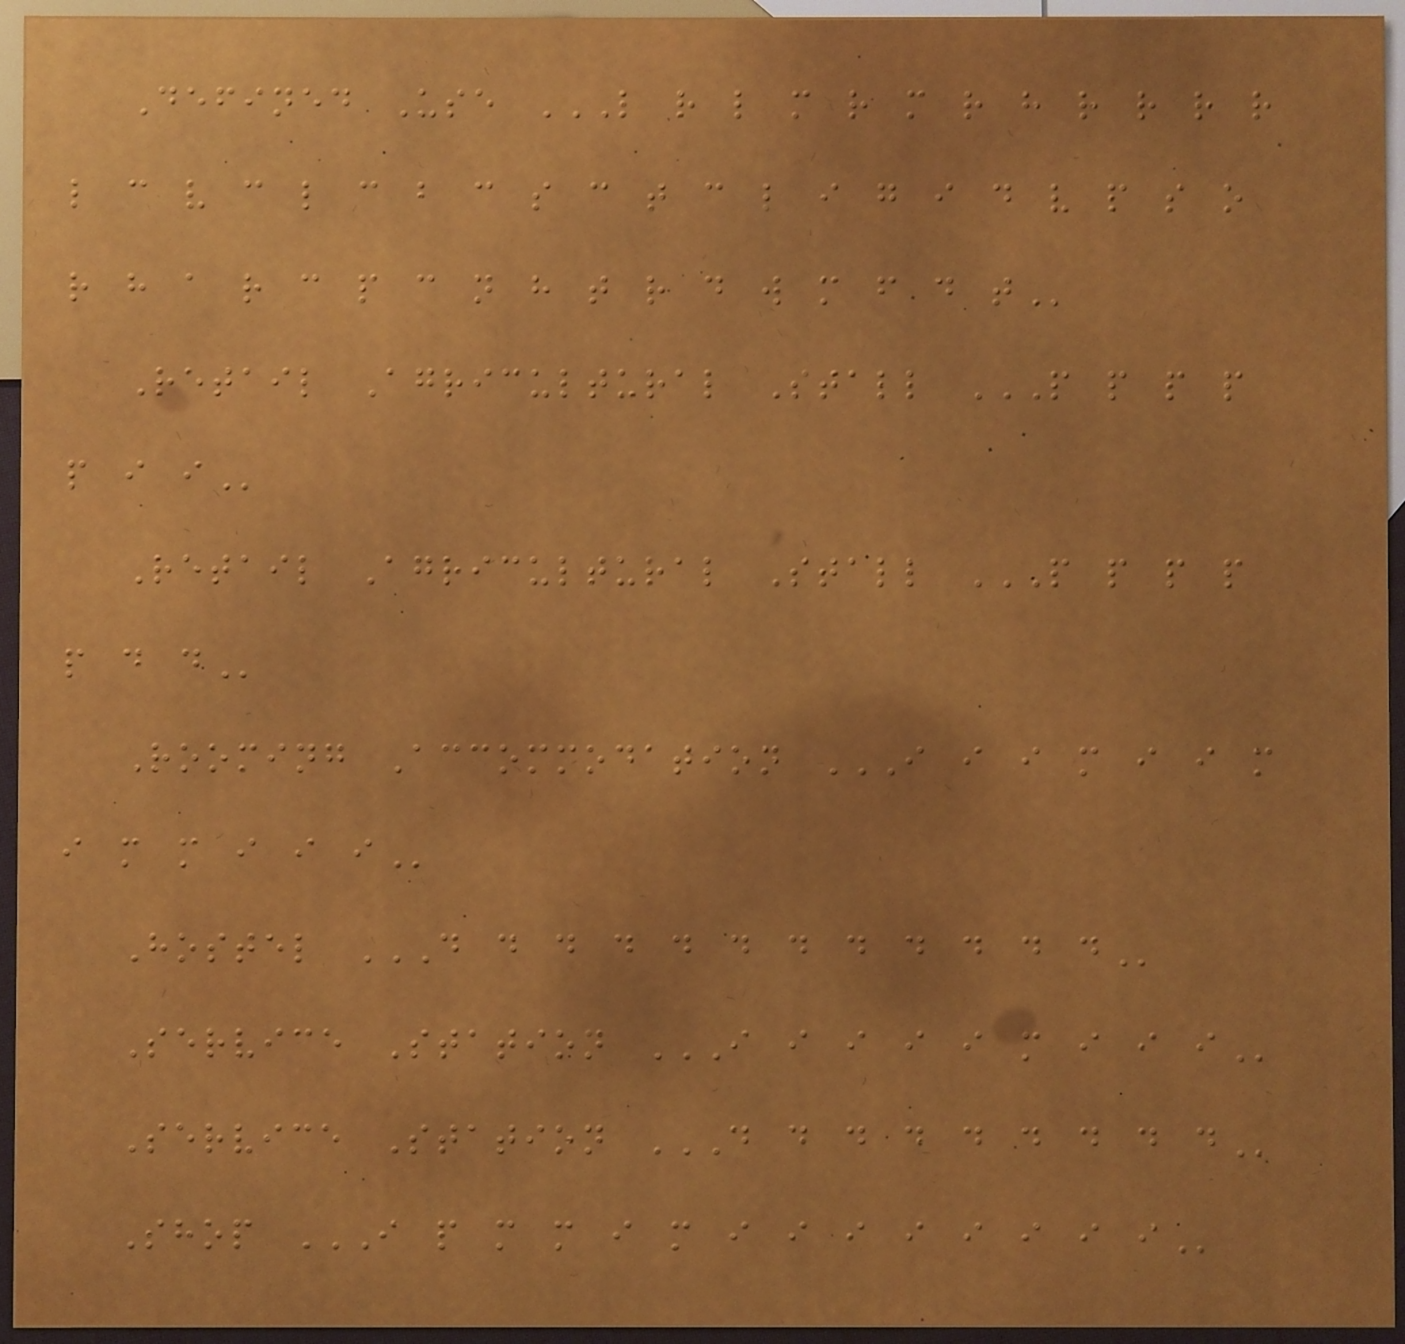Defined Use L R L M R M R H R R R R
L C V C L C B C S C T C L I G I D V P S O
R H A R C P C N H T R D W M F D T
Retail Agricultural Stall P P P P
P I I
Retail Agricultural Stall P P P P
P D D
Rooming Accommodation I I I M I I M
I M M I I I
Hostel D D D D D D D D D D D D
Service Station I I I I I M I I I
Service Station D D D D D D D D D
Shop I P M M I M I I I I I I I I
